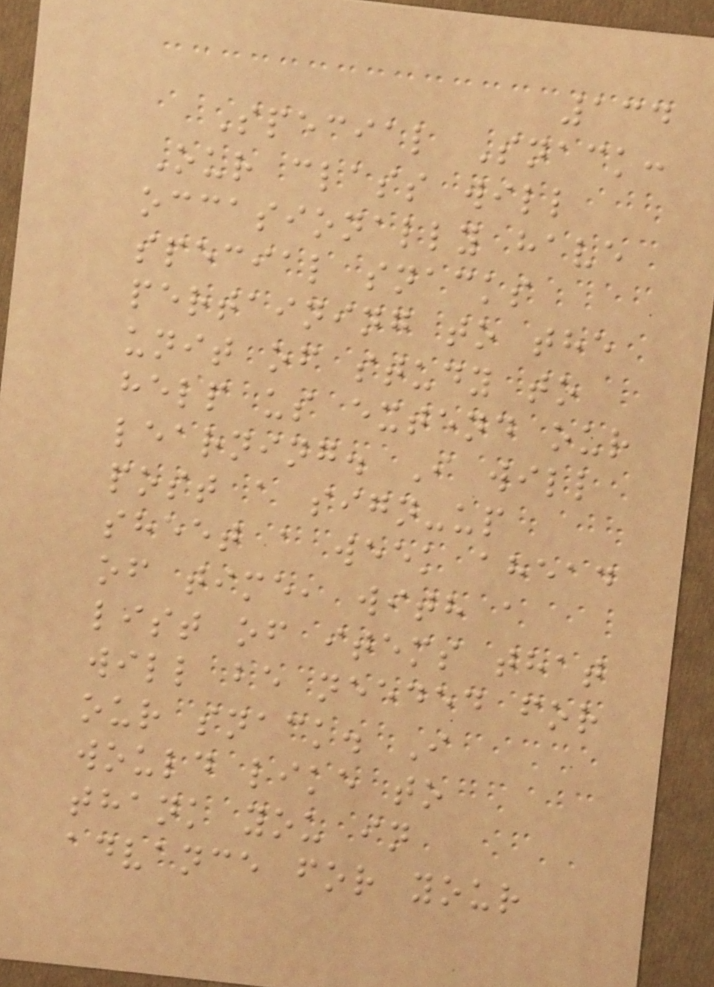134
Special Snack:
Our class will
occasionally have
special snacks
pertaining to the
unit of study to
help us extend our
learning. I will
post a sign-up
sheet a week ahead
of time, with a
list of items that
will be needed for
our snack. I
would like to
thank you in
advance for your
